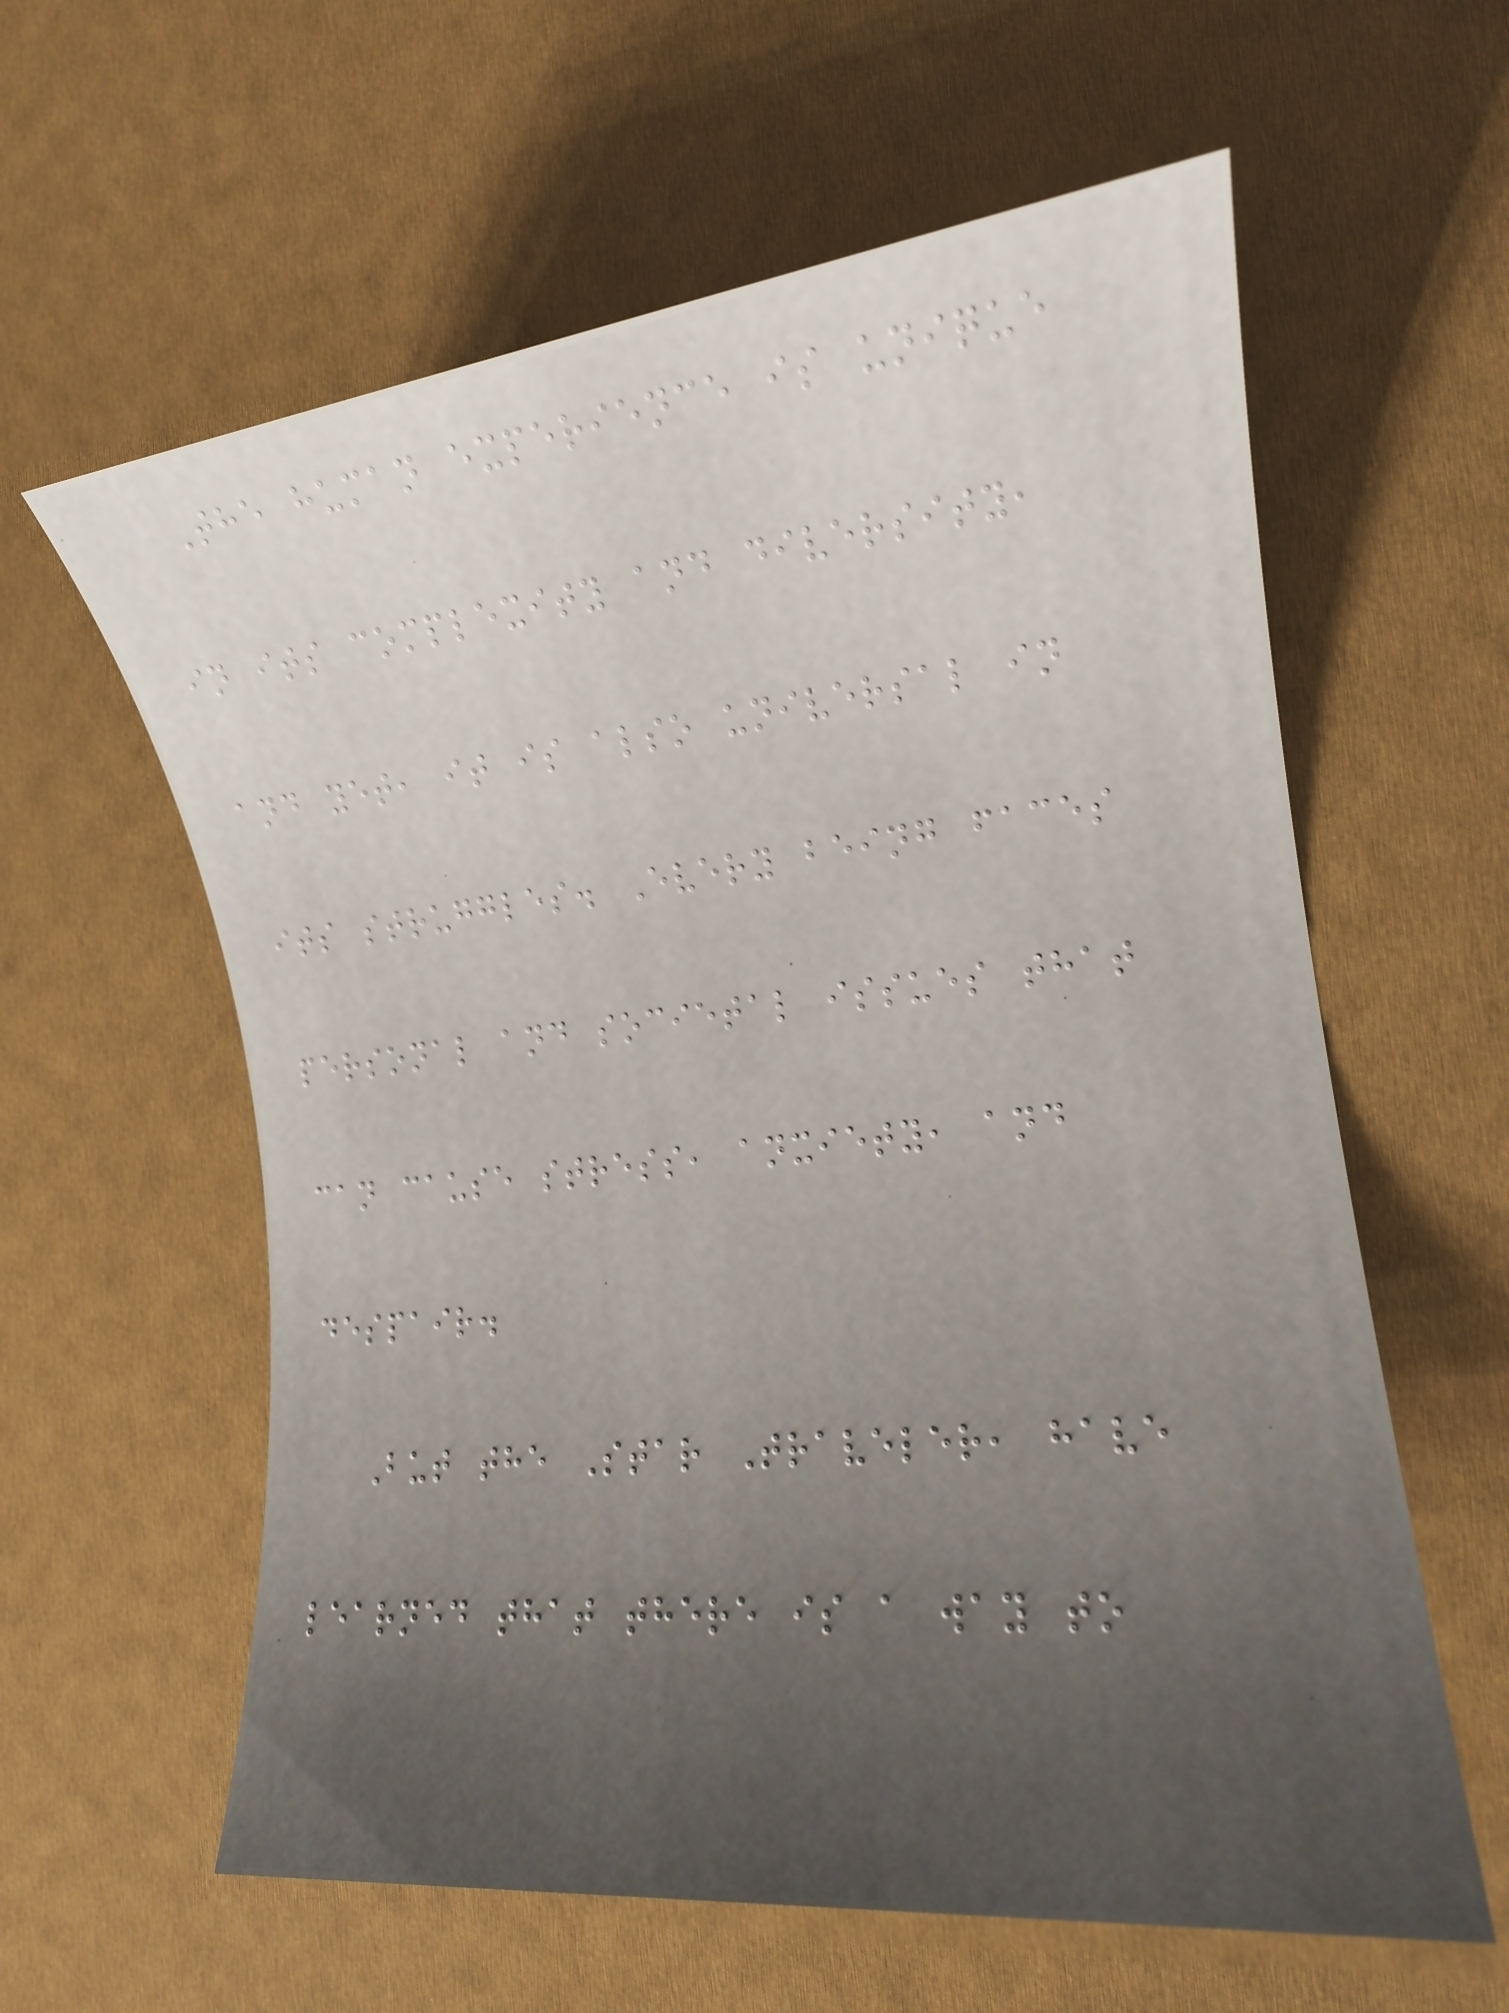The human experience is unique
in its complexity and diversity,
and yet, it is also universal in
its struggles. Every being faces
personal and societal issues that
can cause stress, anxiety, and
despair.
But the Star Traveler, have
learned that there is a way to
